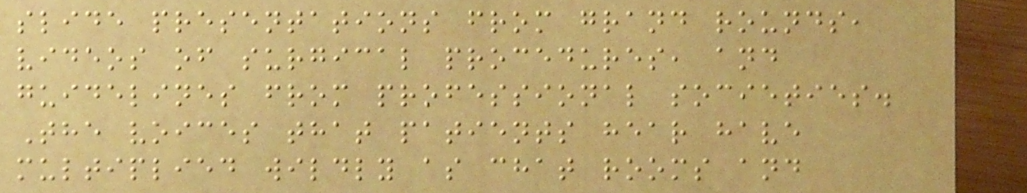slide presentations from grand rounds,
videos of surgical procedures, and
guidelines from professional societies.
The voices that patients hear have
multiplied wildly as chat rooms and
